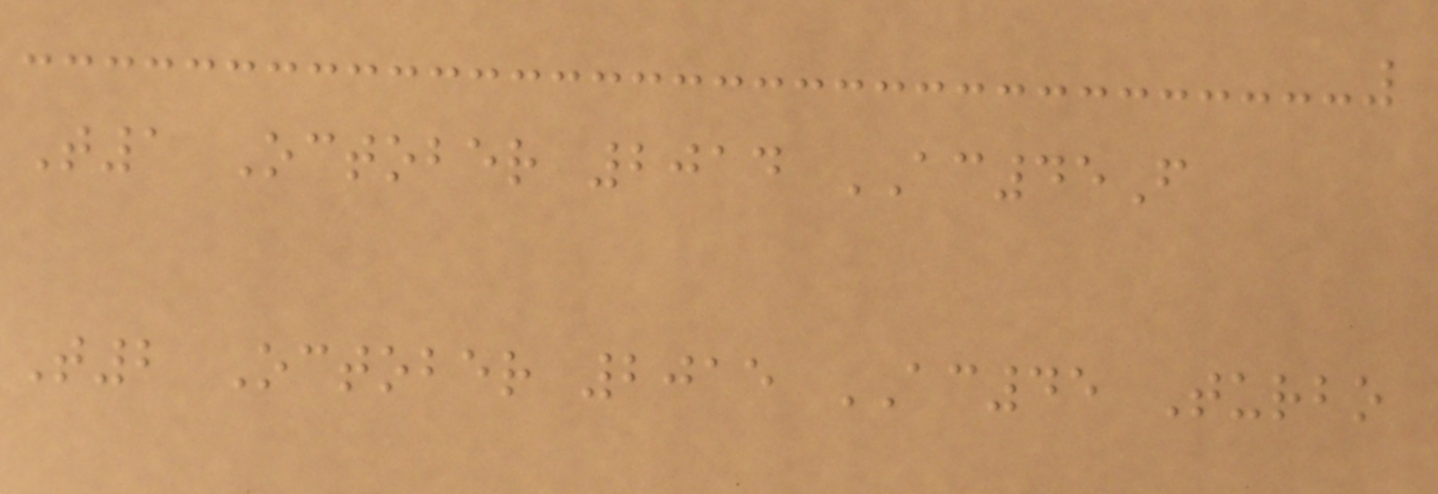T1 October 2014 AC45F
T2 October 2015 AC45 Turbo
